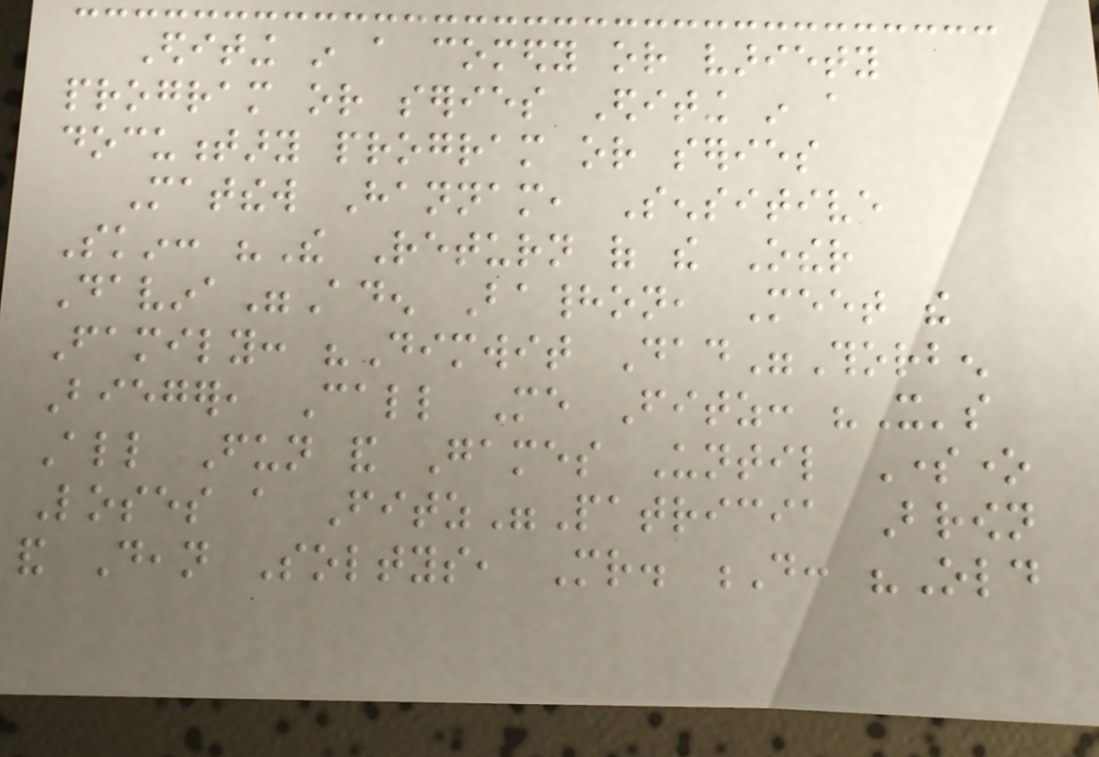Editing in a comedy or variety
program or series Editing in a
documentary program or series
Matthew Hannam, Sensitive
Skin: "The Return of the Other
Davina"Aden Bahadon, Meet the
Family: "Dimwit Dad"Thorben
Bieger, Call Me Fitz: "It's
All Fun and Games Until Someone
Loses a Fitz"Patricia Brown
and Dean Soltys, Mr. D: "Old
